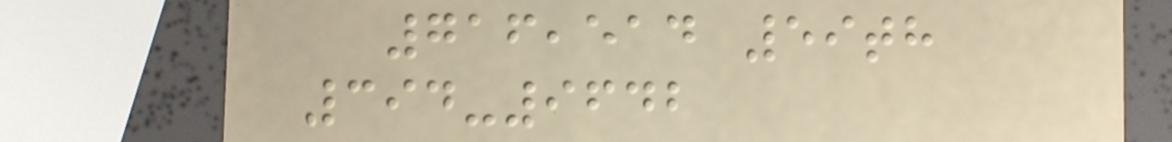716,514 59th
394-9642
